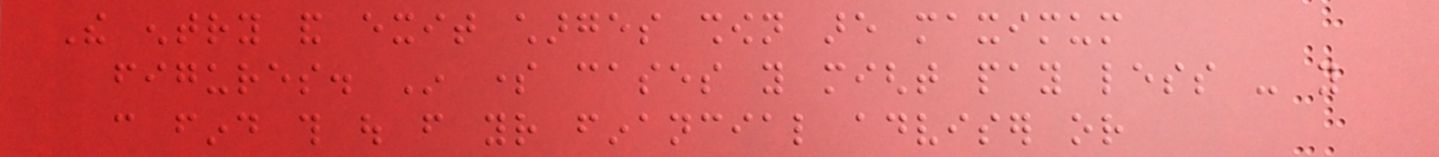The entry and exit charges shown are maximum
figures. In some cases you might pay less - you
can find this out from your financial adviser or
